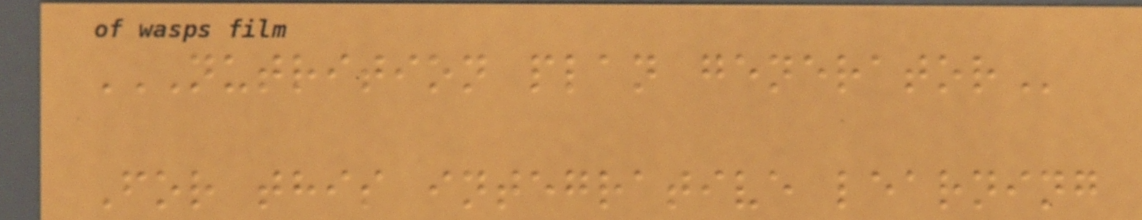NUTRITION PLAN GENERATOR
For this integrative learning
